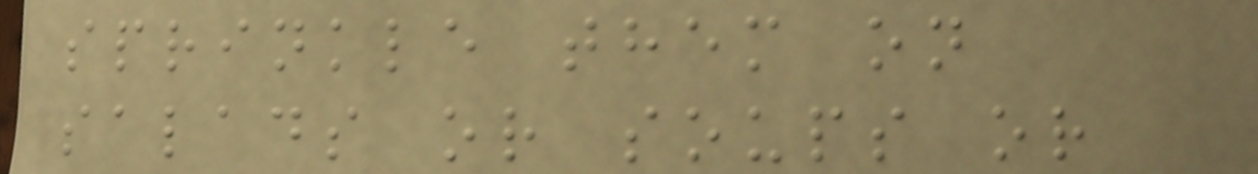sprinkle them on
salads or soups or
